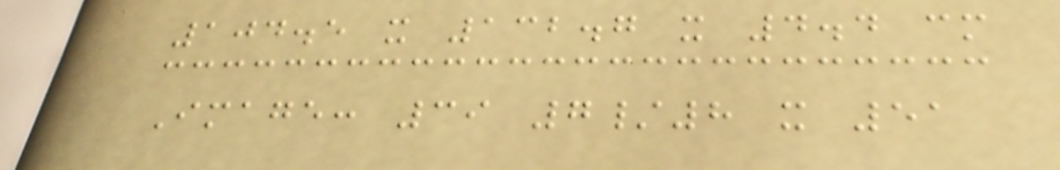104.5 x 132.7 x 4.4 cm
Image: 39 7/8 x 51
